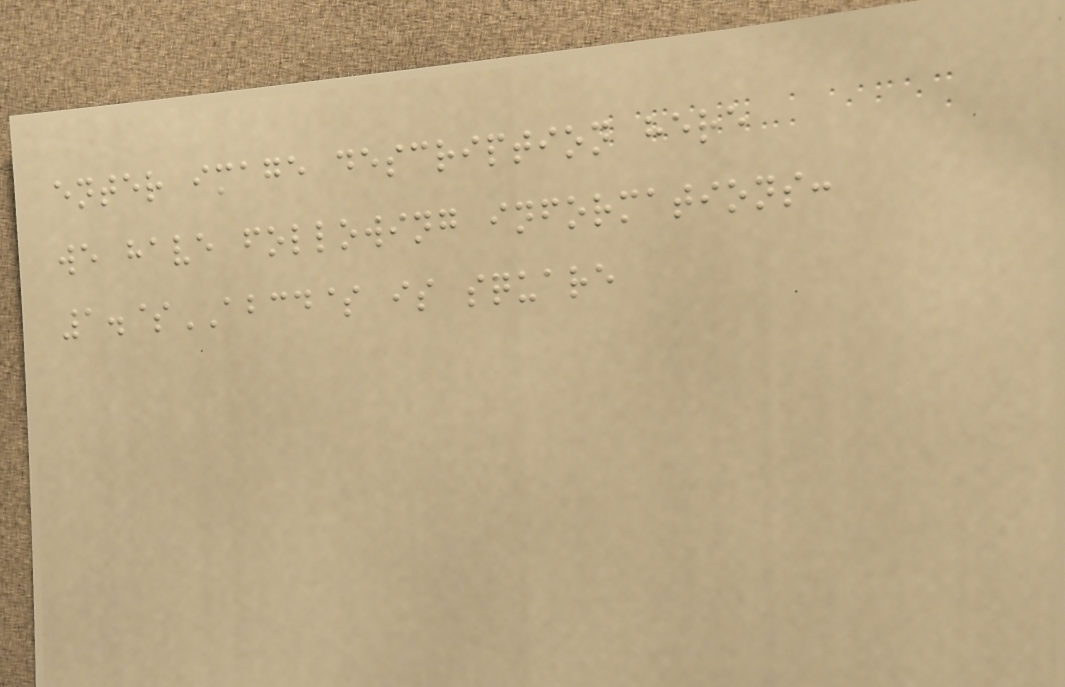enter image description here
we have following informations:
1.$ABCD$ is square
